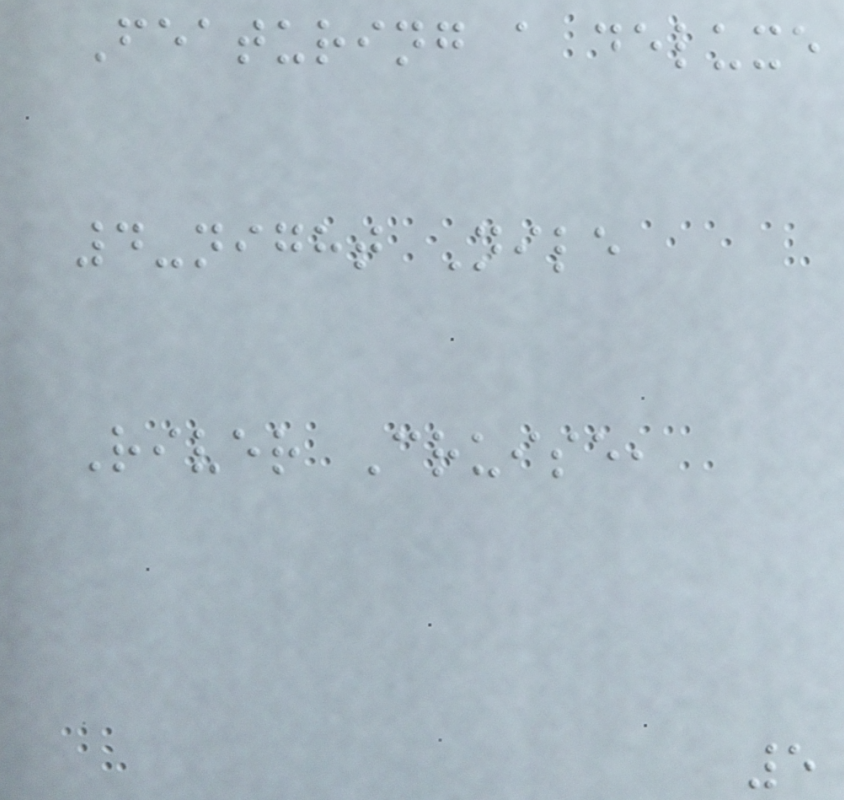Featuring a deluxe
4-night Nile
River Cruise,
5
